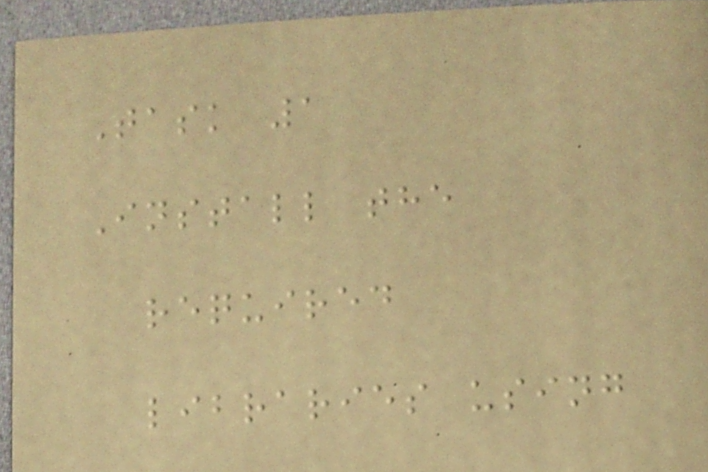Task 1
Install the
required
libraries using
